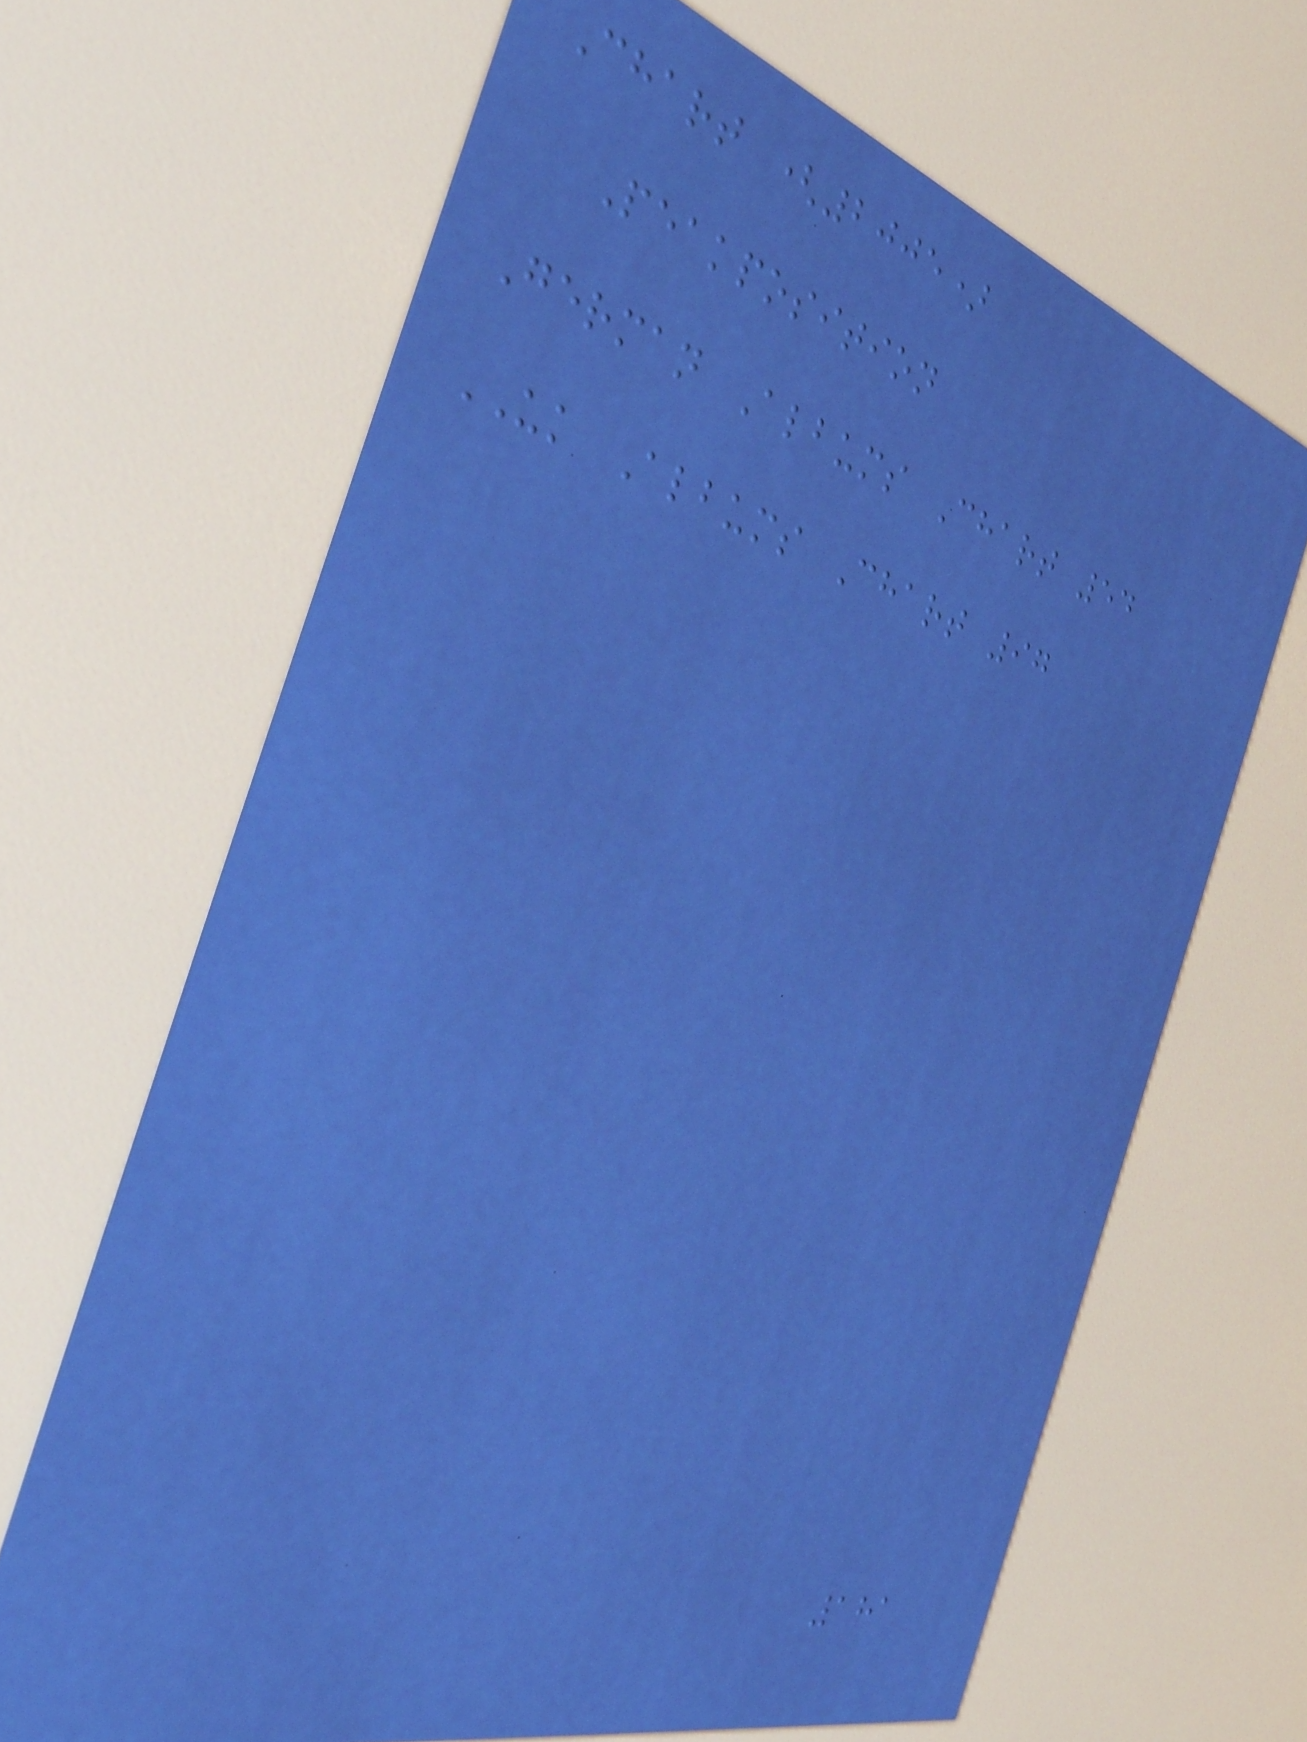Chart (2005)
Peakposition
German Albums Chart 54
UK Albums Chart 97
181
